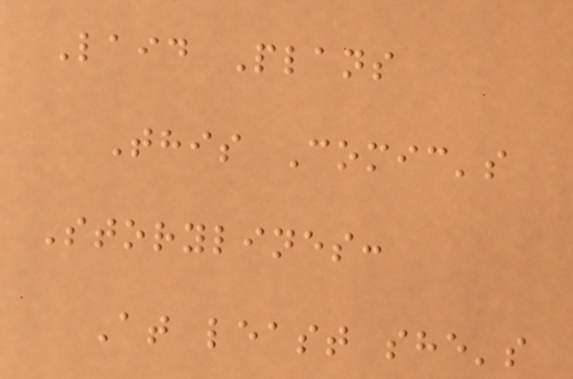Laid Plans
This Comic's
Storylines:
At least she's
